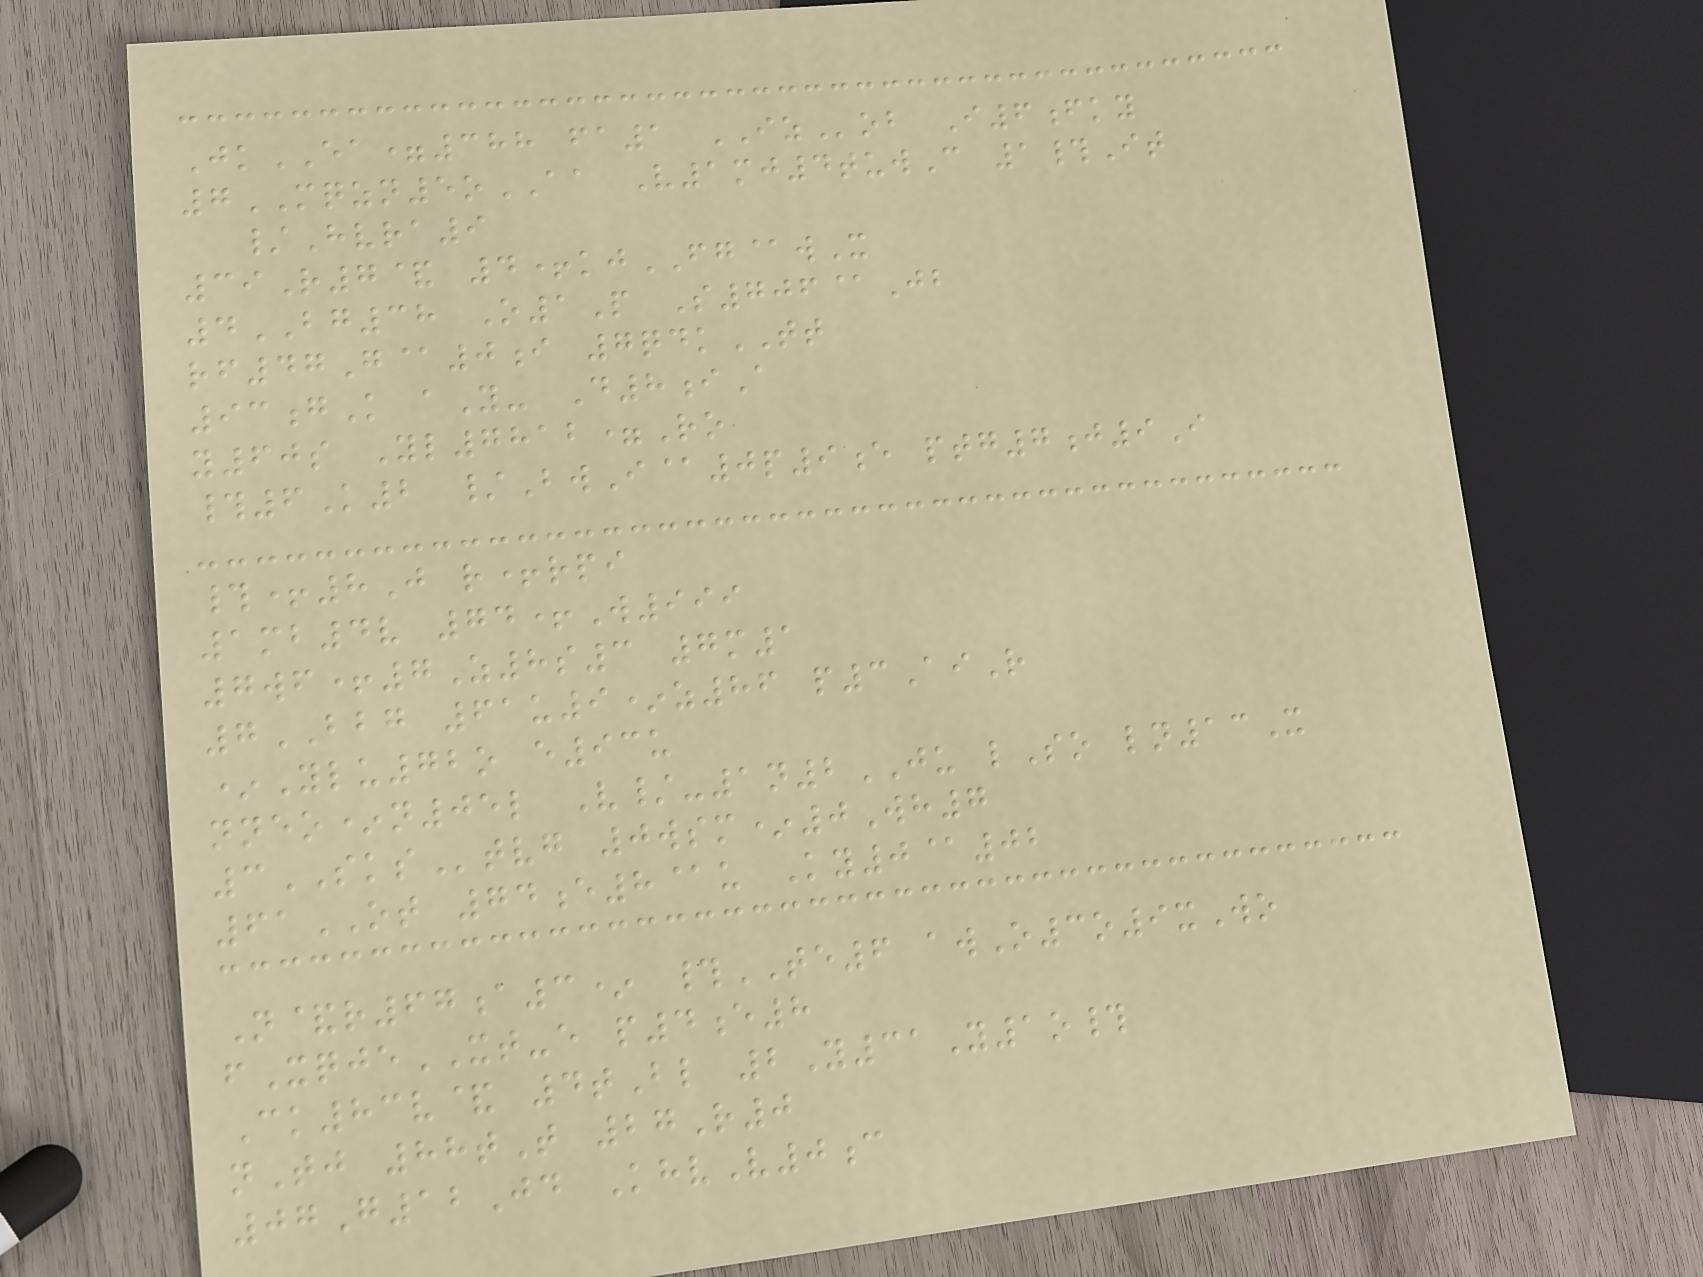JkEA=388 fa1 IZob I6fky
7MQZN5oAA V1mj4tuwC 1#It
/Hvra9
39R7& 4+kjFG@wX
4BG38 O1P S706@Jb
rf47G@0i 7qdkTT
93gK aY- D8iA
y60s Yl7812=Ro
#6K2 /BwI@0p9e ptg7j9I
#+8J r+rpi
1mb4v 74+W999
7wf+7Z8s3 7m1
7BBG 61u9*z86 p3AiR
*Ylu72o e93u
nneo*n05l V/-1n2JU lSo ln13X
3SKStvg 0wsm*0Wh7
61OT 74e8@u Ky0@02
N&r67a3* #TE6 awO3o9xWo
fXqjeXT-e p4e8
Ck83v& 4tBl 2Y31Y1o#
nTj 88tT 27R0
07G12Jd KhvV0c
